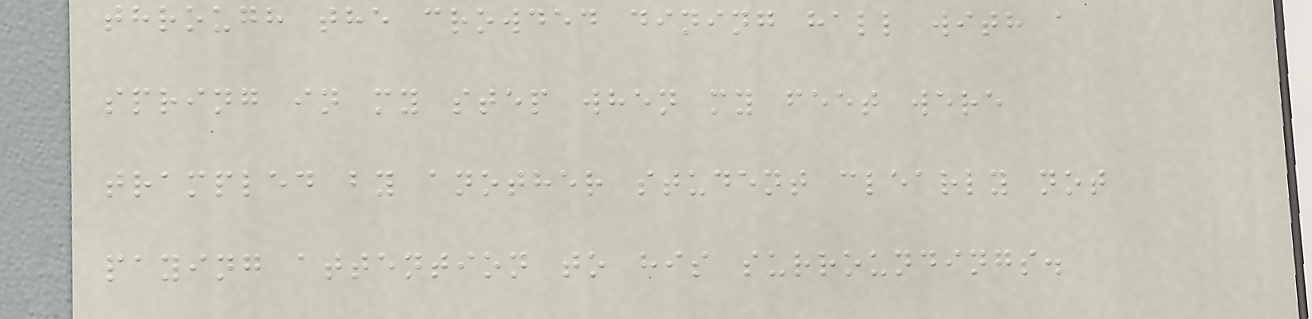through the crowded dining hall with a
spring in my step when my feet were
trampled by another student clearly not
paying attention to his surroundings.
